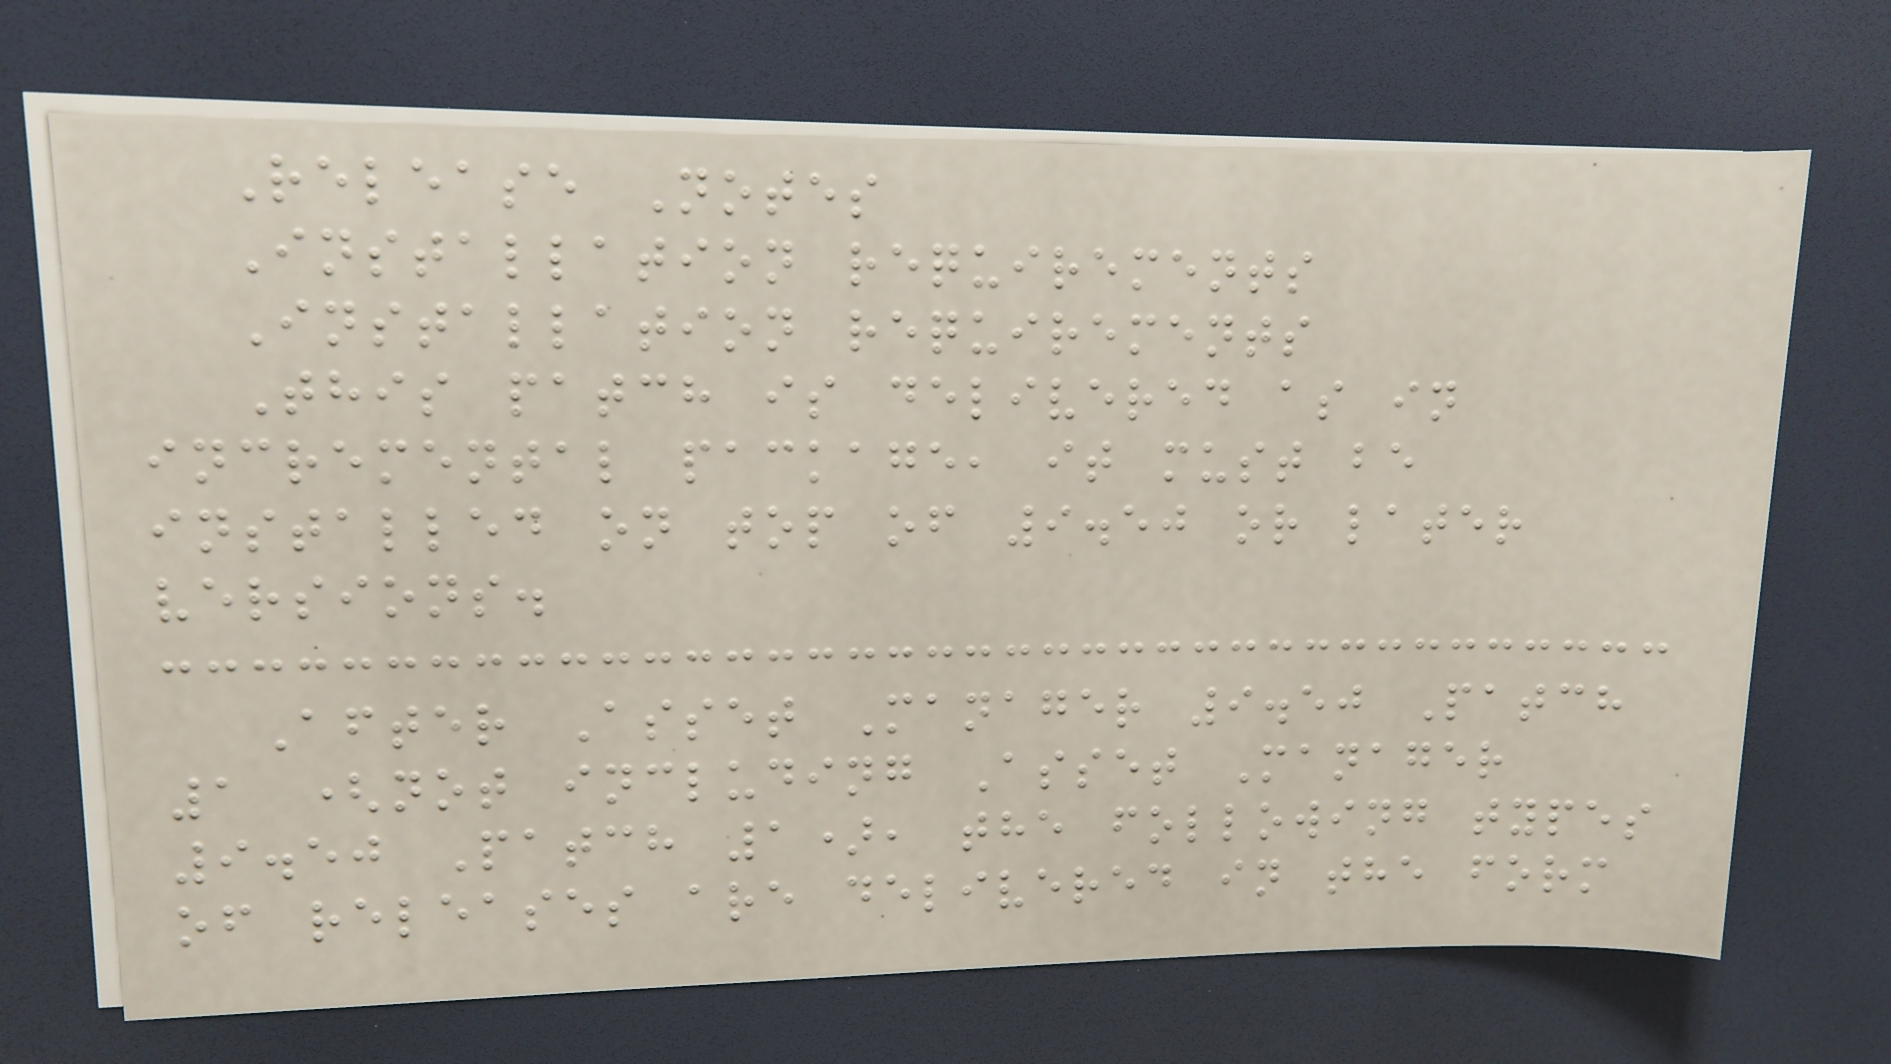Release Notes
Installation requirements
Installation requirements
This patch is delivered as in
incremental package, it must be
installed on top of 9.50 or later
versions.
After Asset Manager 9.50 Patch
1 (not including Asset Manager
9.50 Patch 1), the following types
of releases are delivered in the form
